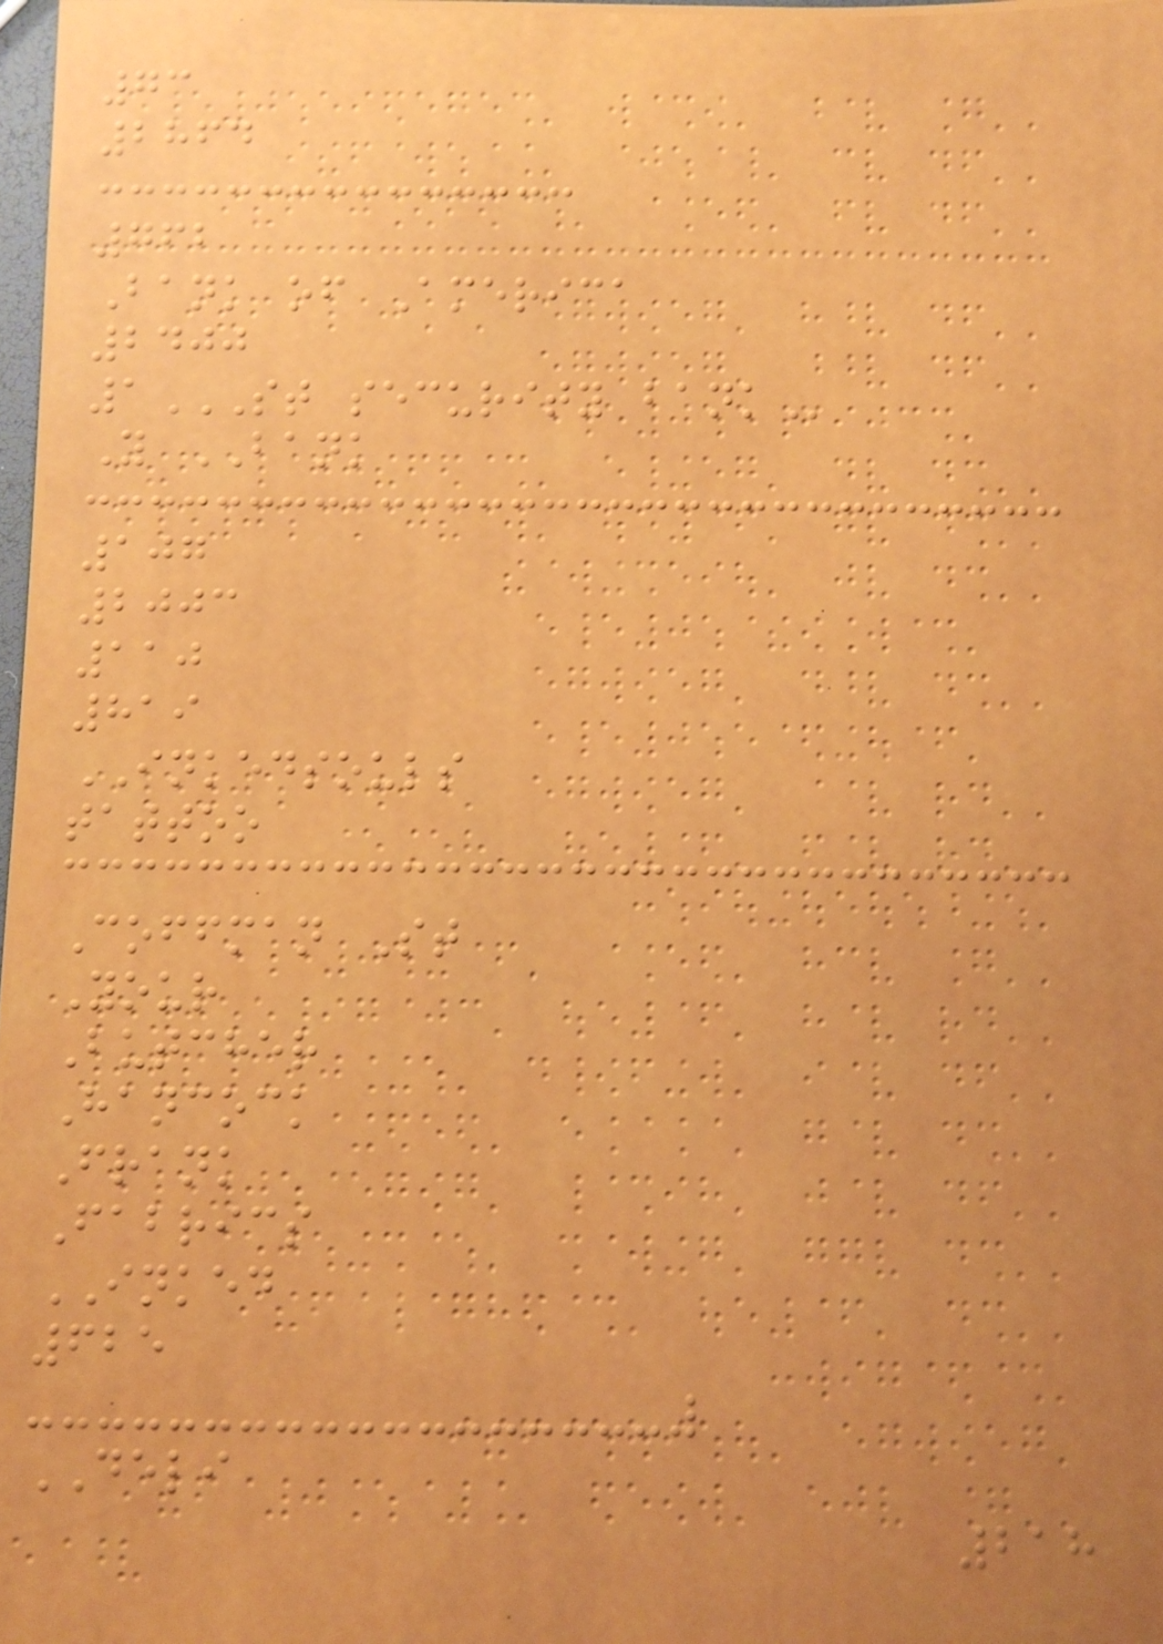73
2864
762
Bank of America
2400
1ST SECURITY BANK
Y BANK
107
2003
110
819
INKEDSOULS
tattoo
Coffman St
Your
Butcher
Hancock
Frank
Fabrics
INKED
625
DELI
218
